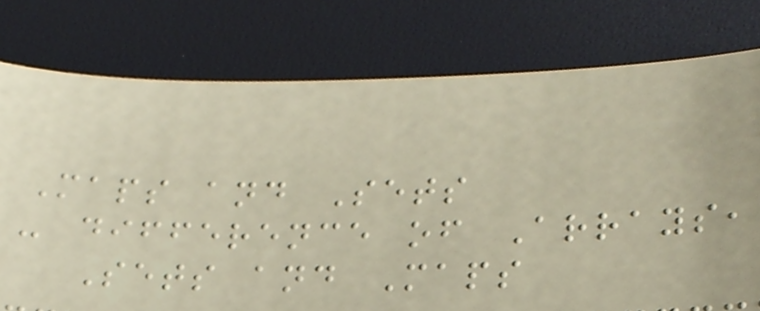Maps and Sets
- difference of Arrays,
Sets and Maps
